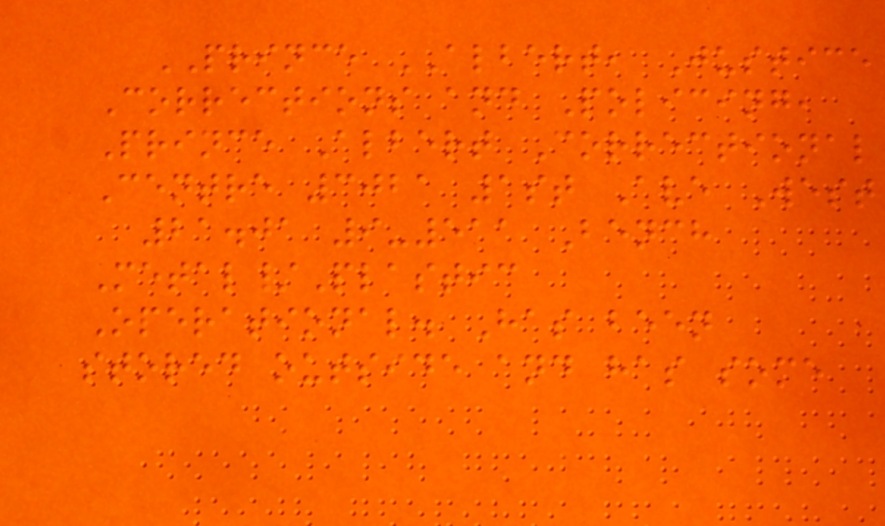PRINCE ALBERT, Justice
Corrections and Policing,
Prince Albert Correctional
Centre 3021 1st Ave West
21.01 9-511 Bench
Metal/Plastic
Operational. Has been
stored outside and has some
